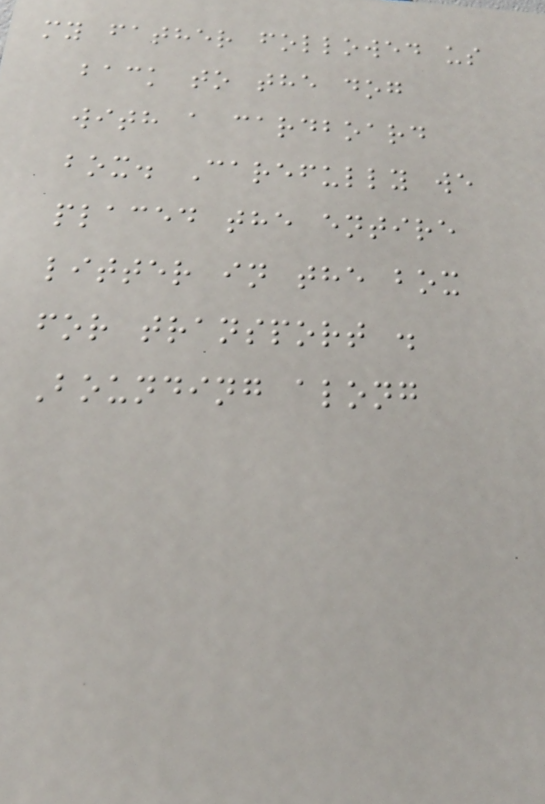my father followed us
back to the dog
with a cardboard
box. Carefully we
placed the entire
litter in the box
for transport .
Bounding along
